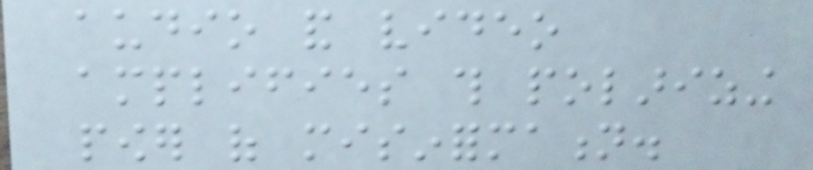audio and video
amplifies this polarizing
power of misinformation.
